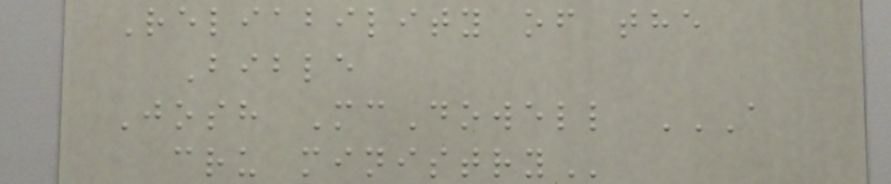Reliability of the
Bible
Josh McDowell A
CRU MINISTRY
